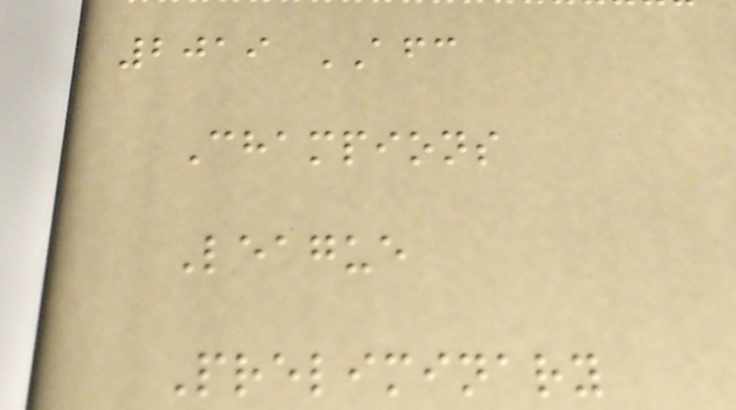2019 AFC
Champions
League
Preliminary
